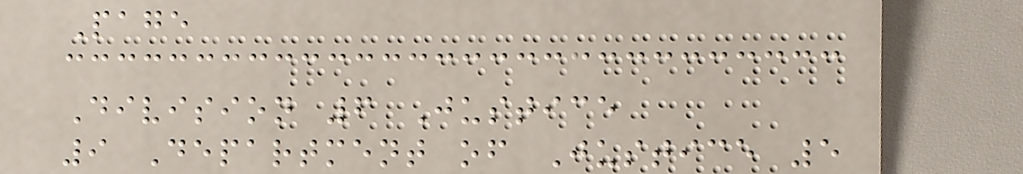Page
Division 6 Justice
9 Department of Justice 5
